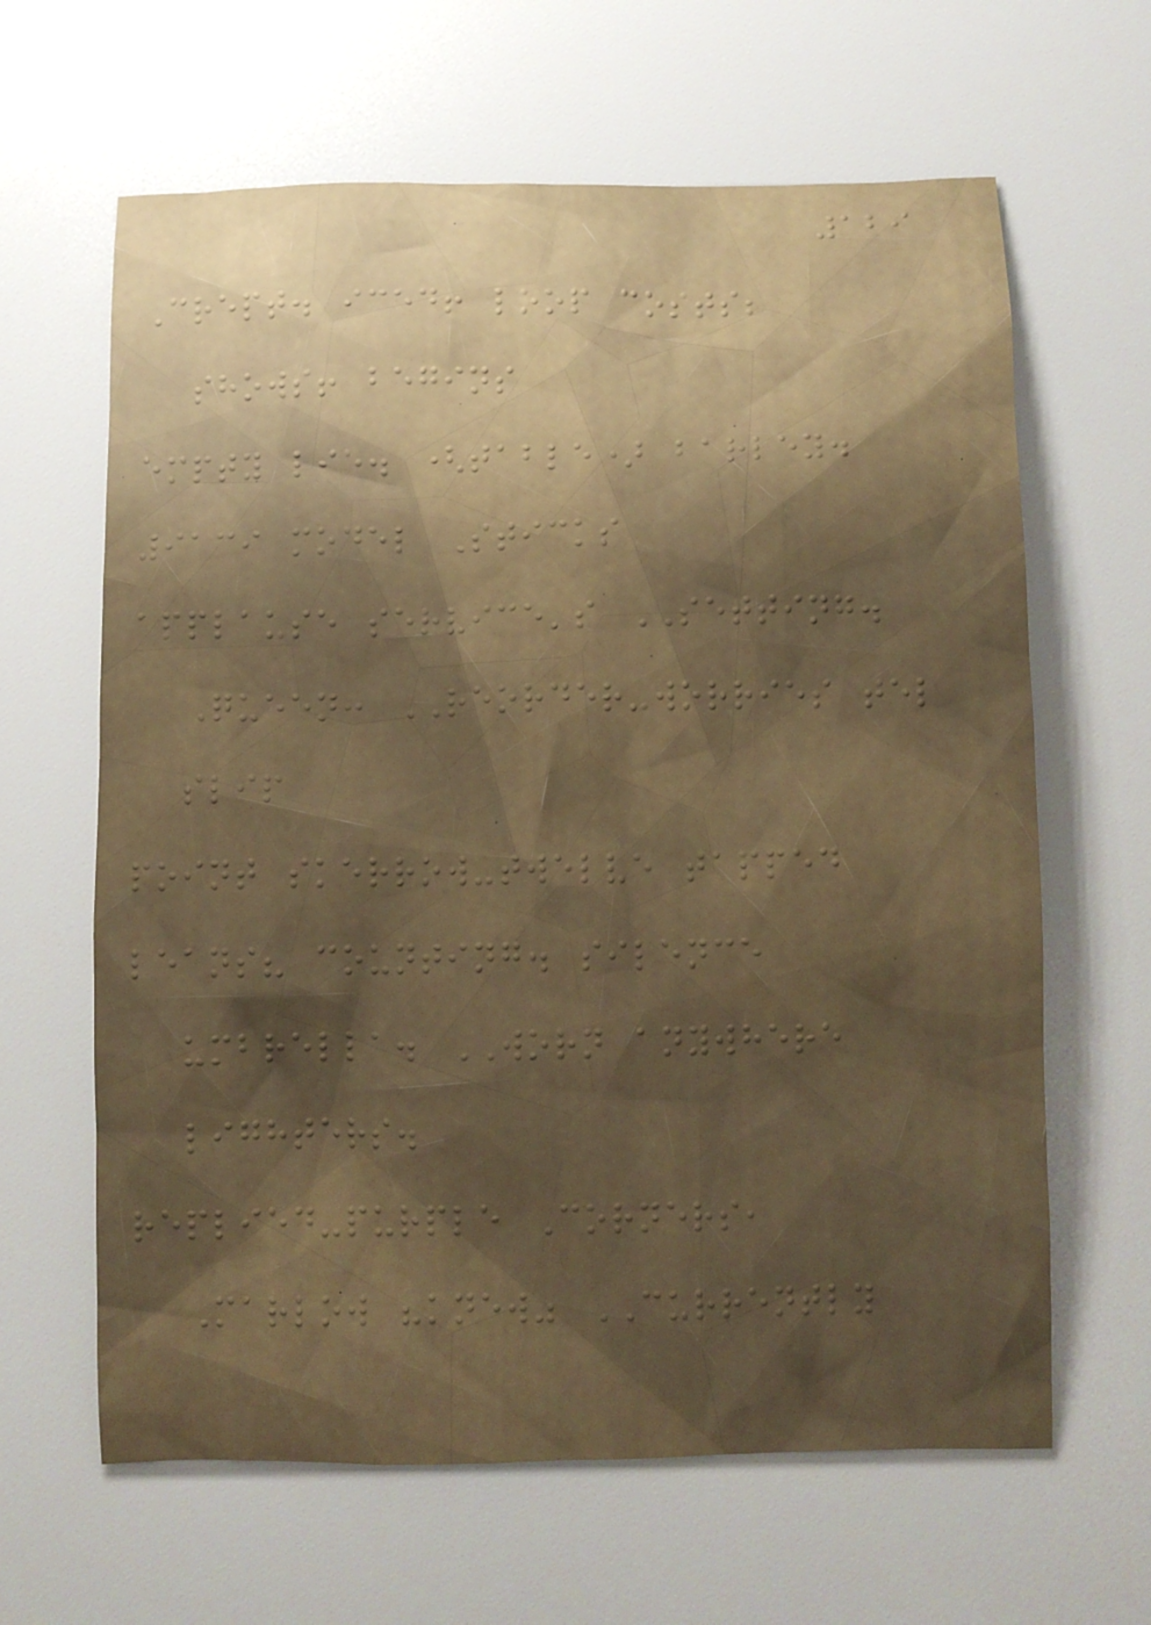129
Crept. iced! loop costs;
shows! begins
empty lie. (table) barley.
9139 model Sticks
applause service's SETTING.
Queen: REORDER-worries tel
slip
point skerrow-twelve tapped
leans? counting. silence
umbrella. WORN anywhere
lighters.
replied-purple Corners,
Marlow "knew" CURRENTLY
